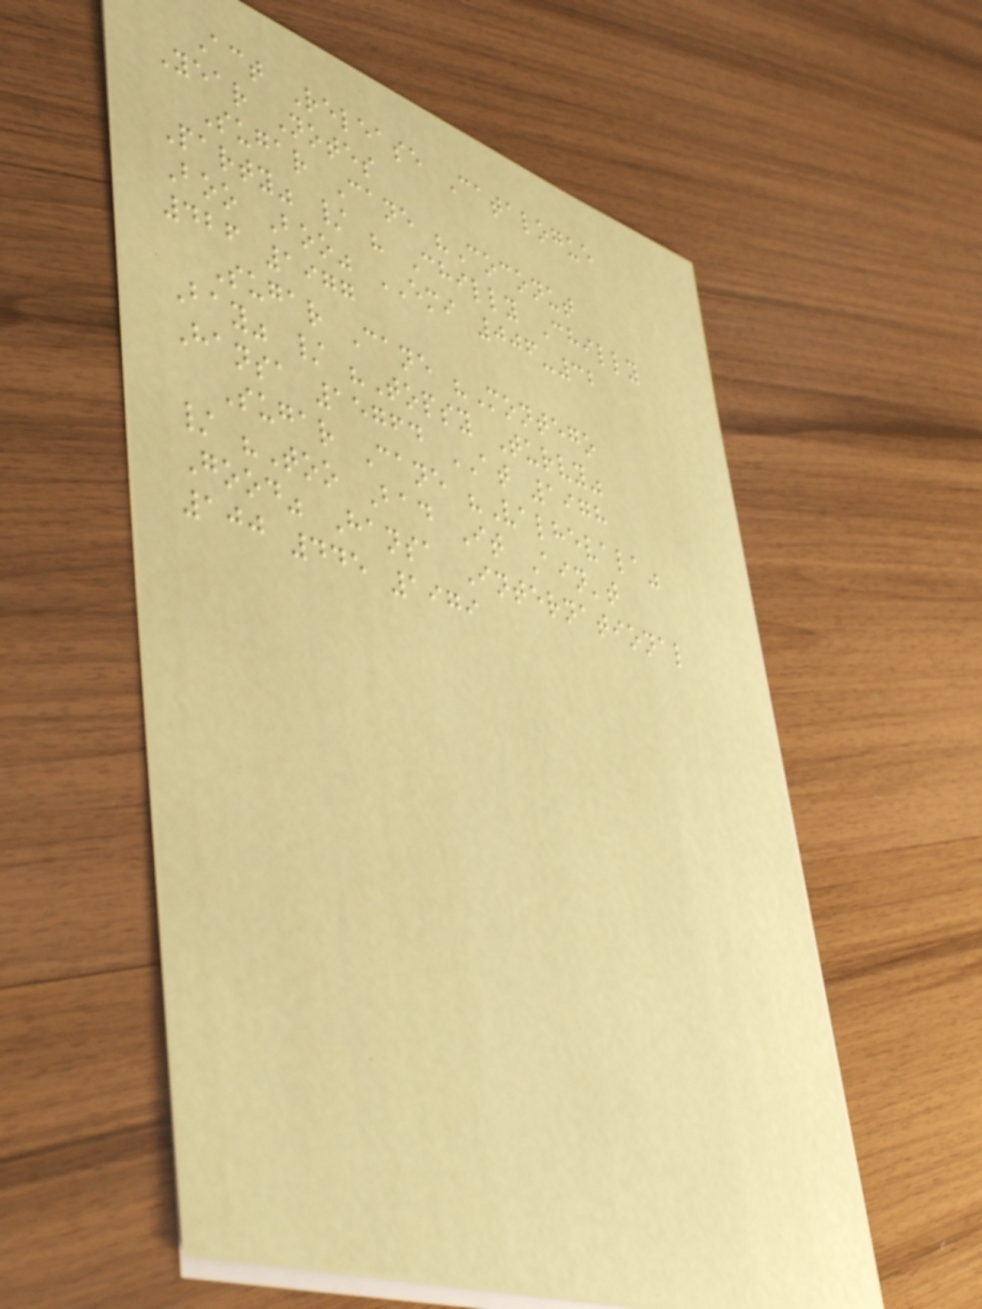Act Release Catalogue
Year Notes
Sugar Cane "Coconut
Party" / " Chilly Chilly
Boo Boo" EMI 006-32
426 1977
Sugar Cane "Montego
Bay" / "Topsy Turvy"
Hansa 15764 AT 1978
Sugar Cane "Valhevala"
/ "Too Bad It Ain't
Good" Hansa International
100 445 1979
